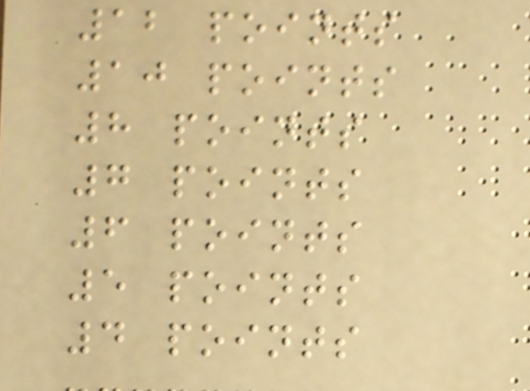12 points
10 points
8 points
7 points
6 points
5 points
4 points
